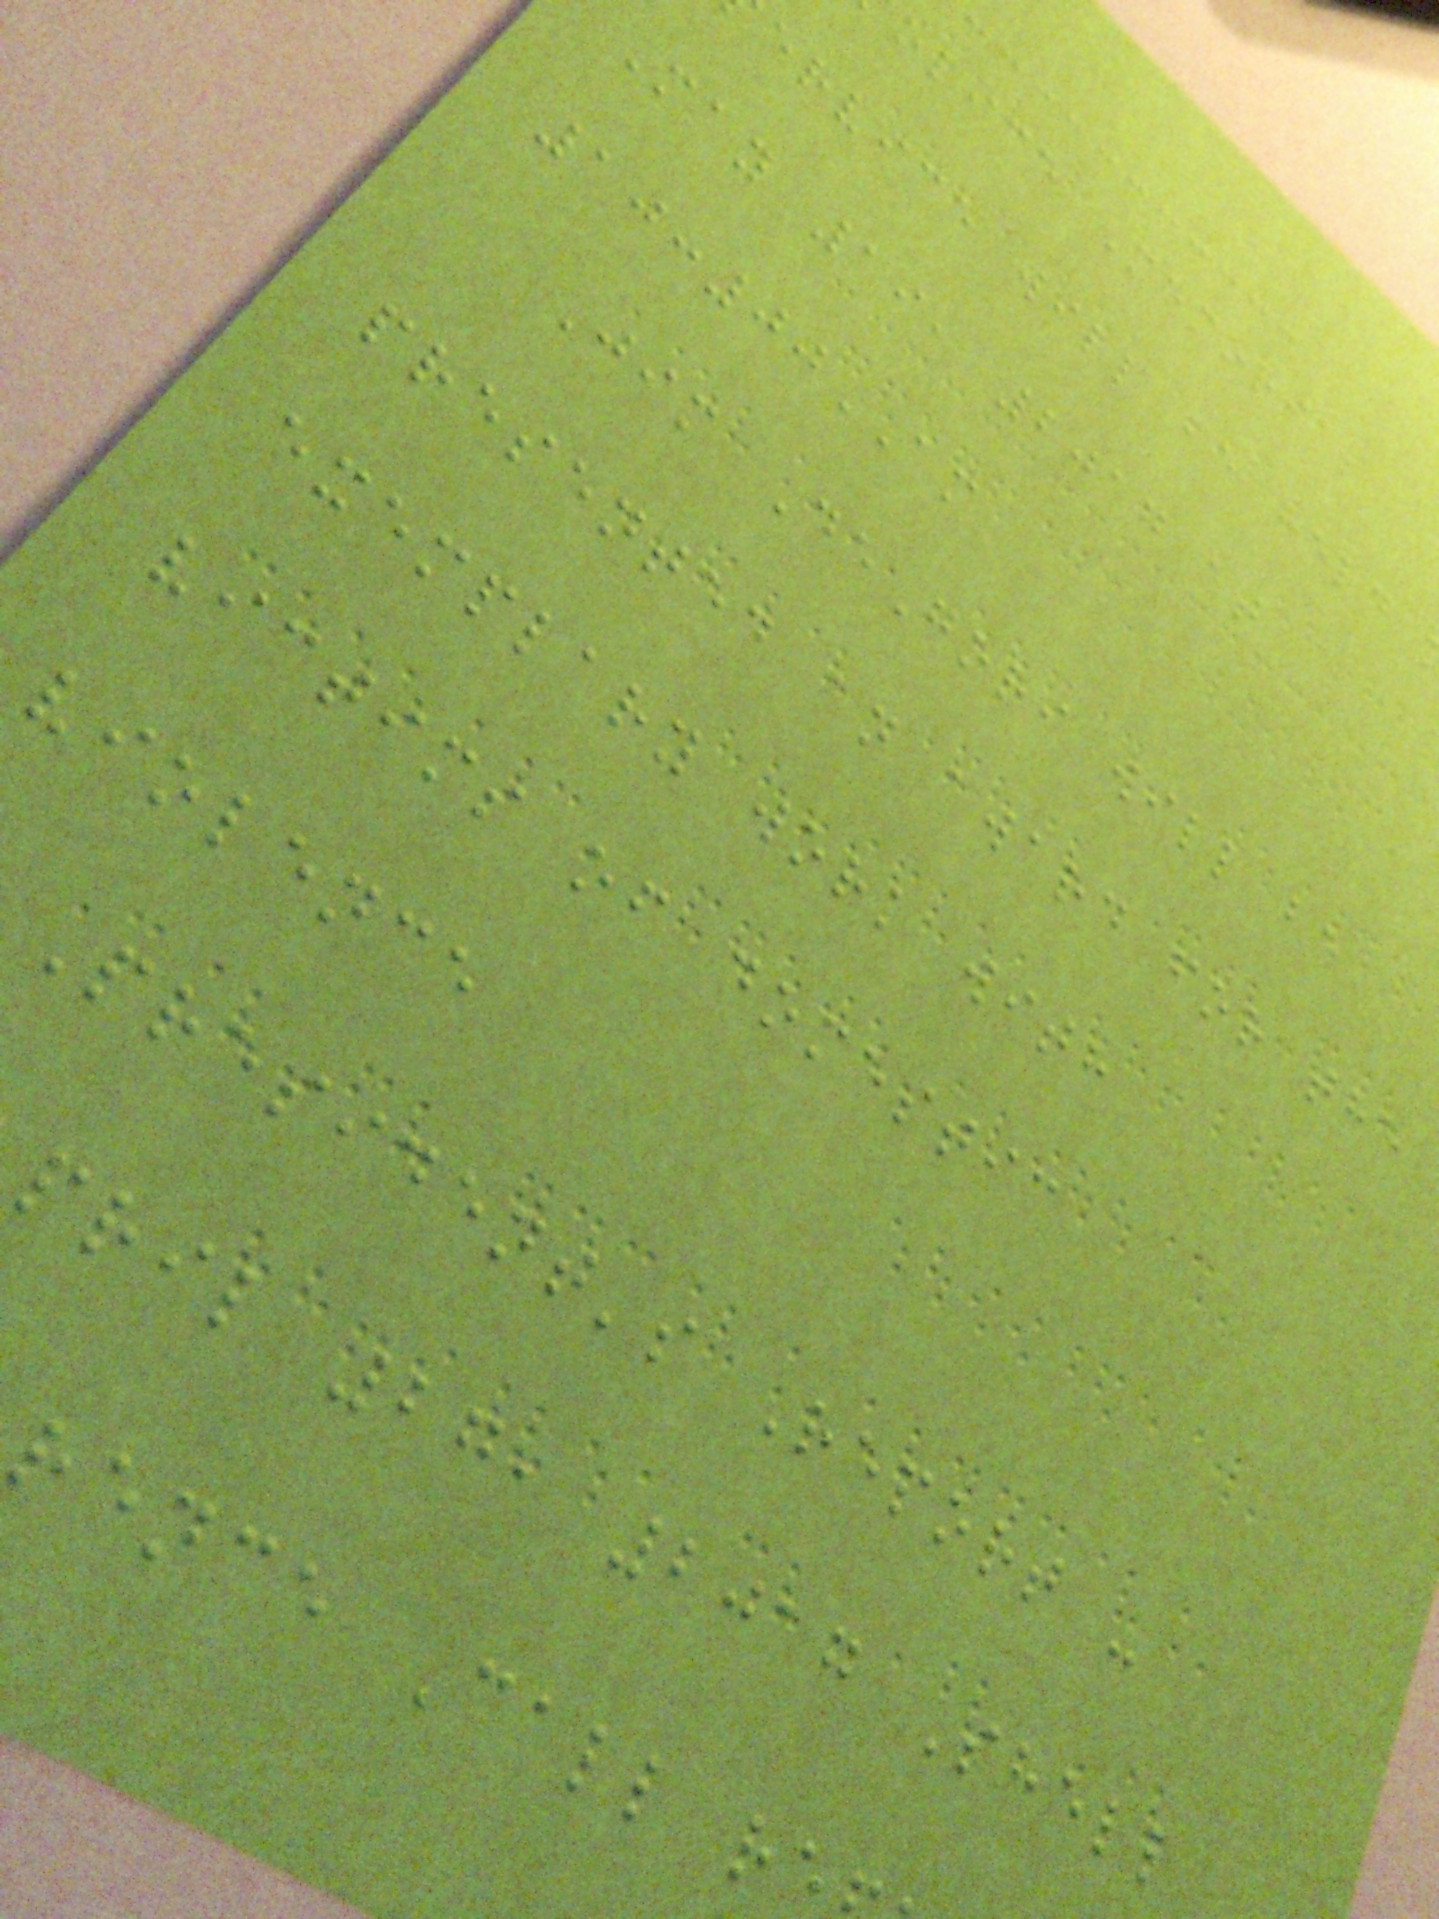olice Memorial
ervice will be held
May 19, 2017 at
10:00AM
Jim DeGori will be
presented an award for the
exemplary work with
victims of domestic
violence
President's Report -
pril 27, 2017 Shell
rence Call re
